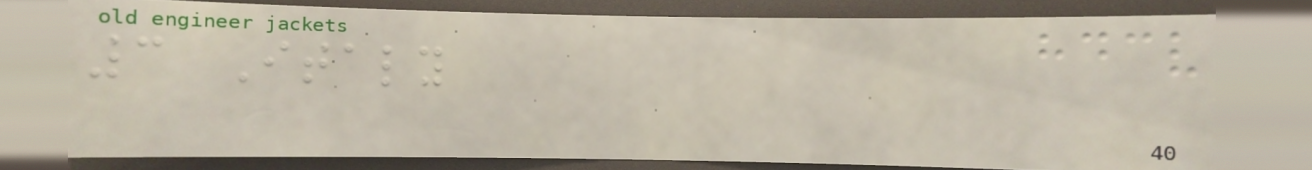3 Italy
